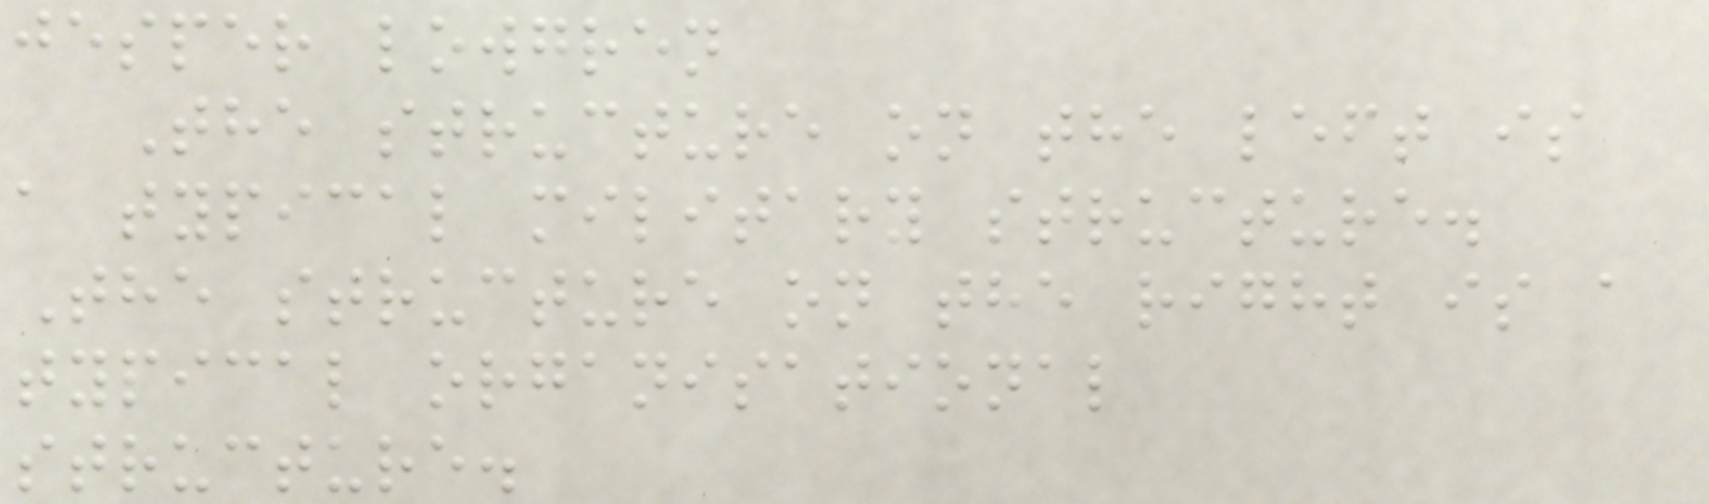jesper lowgren
The structure on the left is
a typical military structure.
The structure on the right is a
typical organisational
structure.
